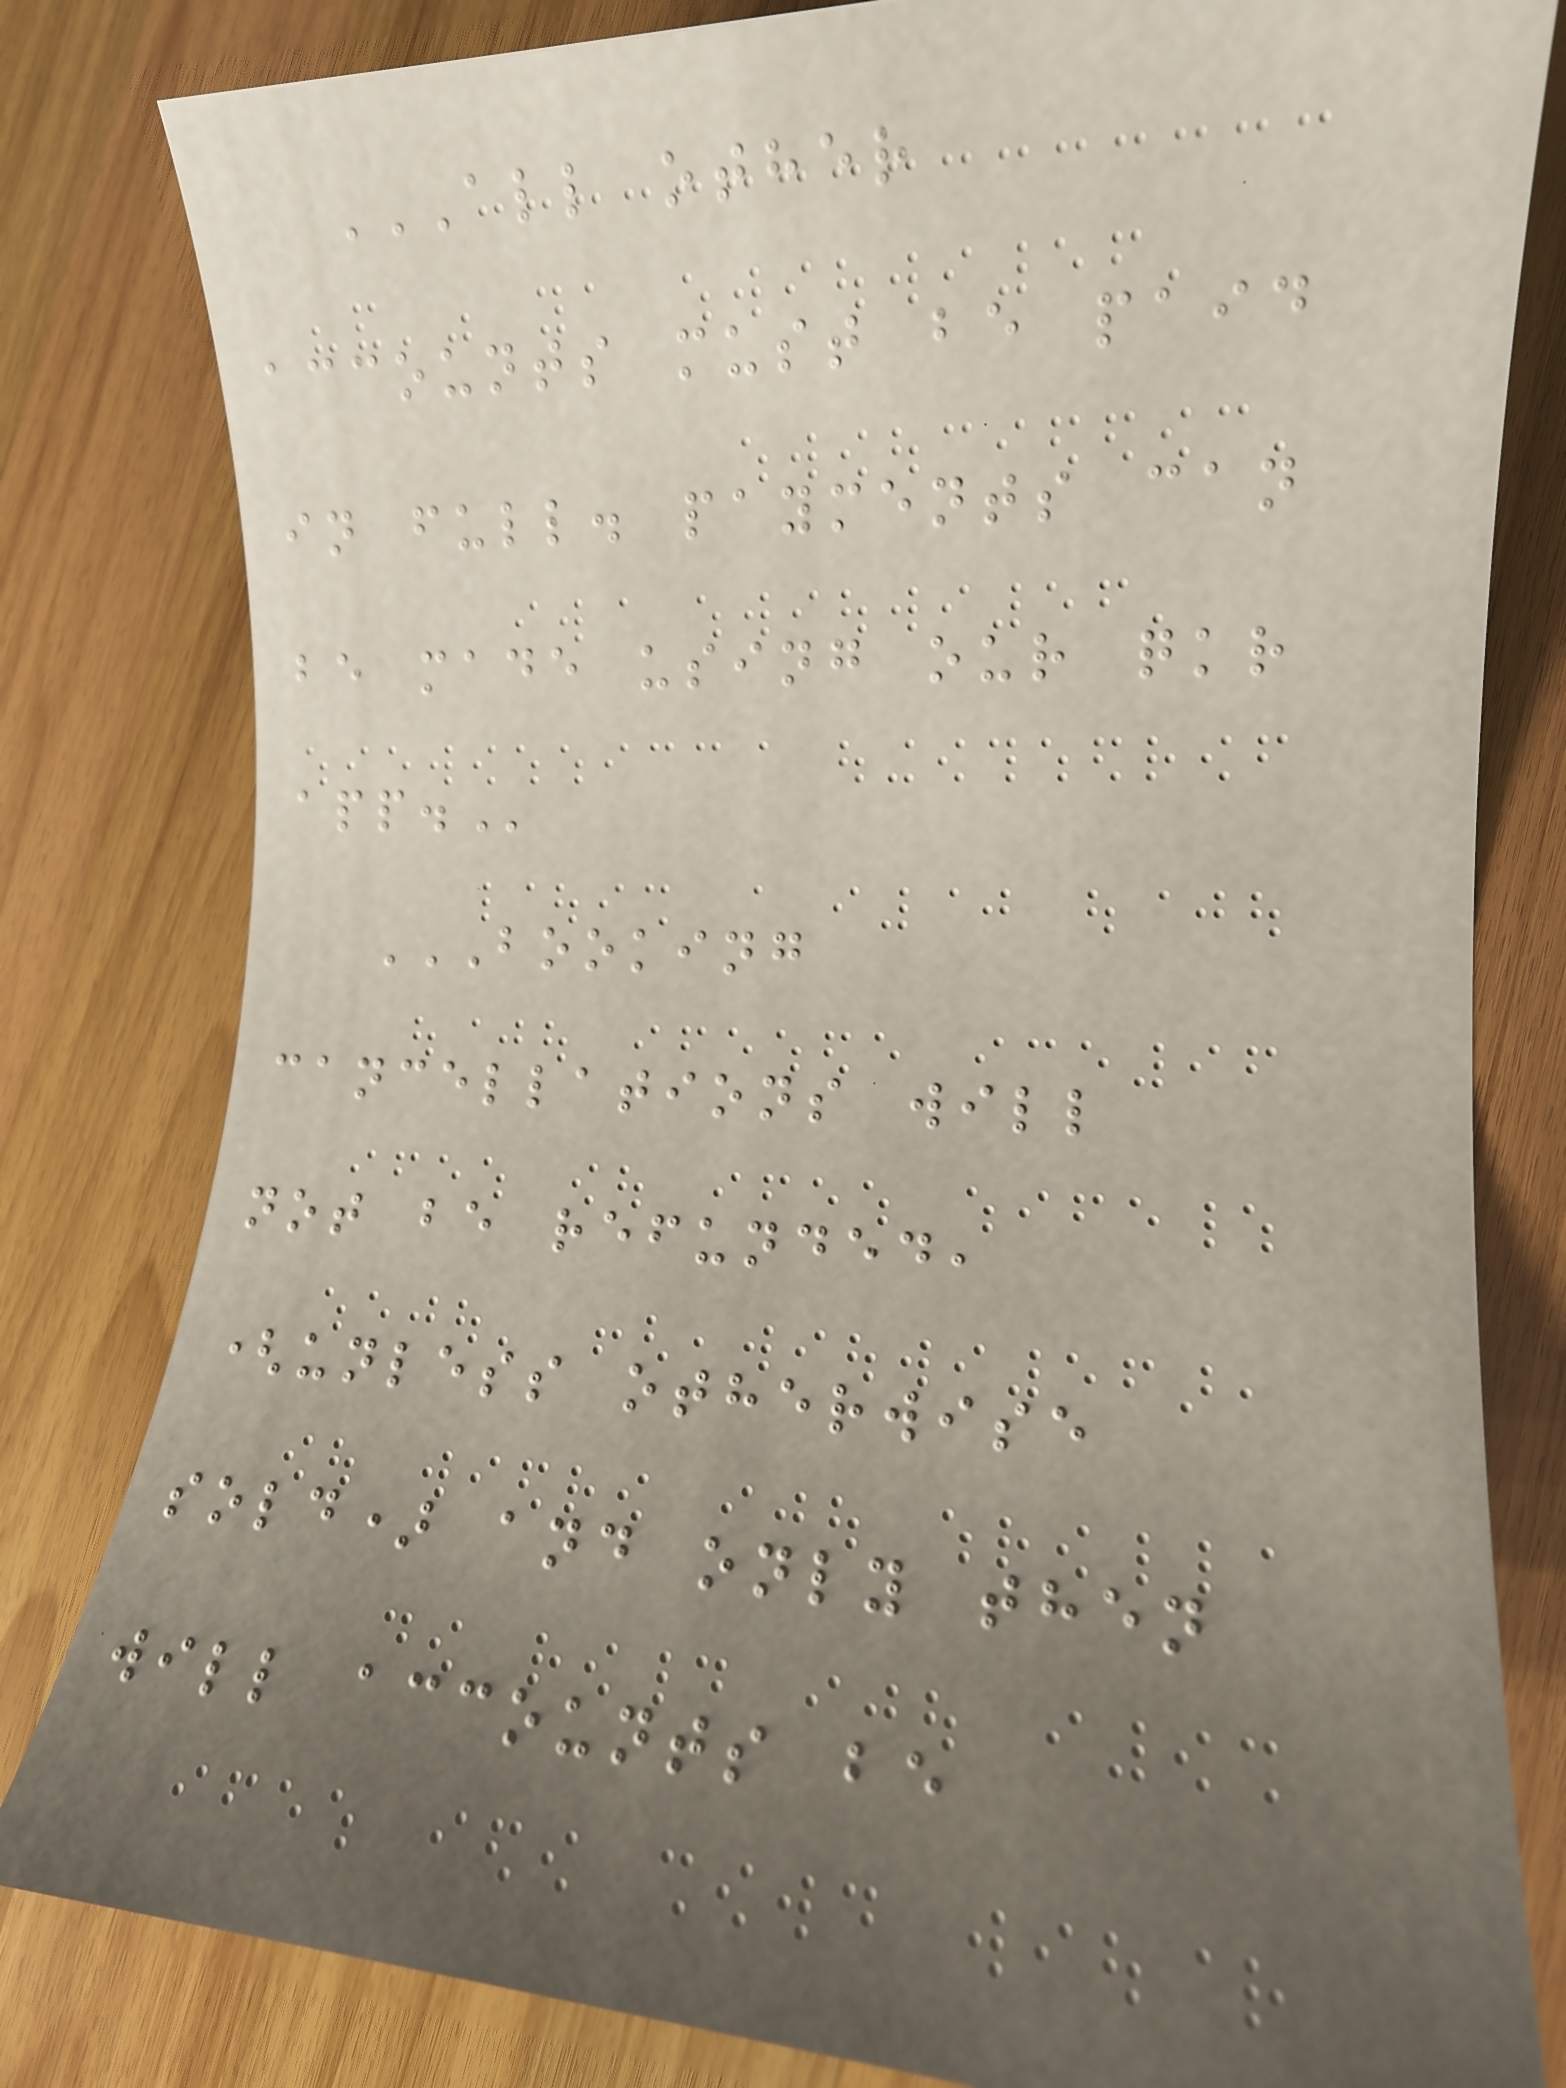ALL OTHER
ACCOUNTS MUST BE PAID
IN FULL. PAYMENTS CAN
BE MADE USING OUR QKR
APP.
BOOKING
CANCELLATIONS WILL
NOT BE REFUNDED,
(UNLESS OTHERWISE
SOLD) AND ONLY THEN
WILL ACCOUNTS BE
